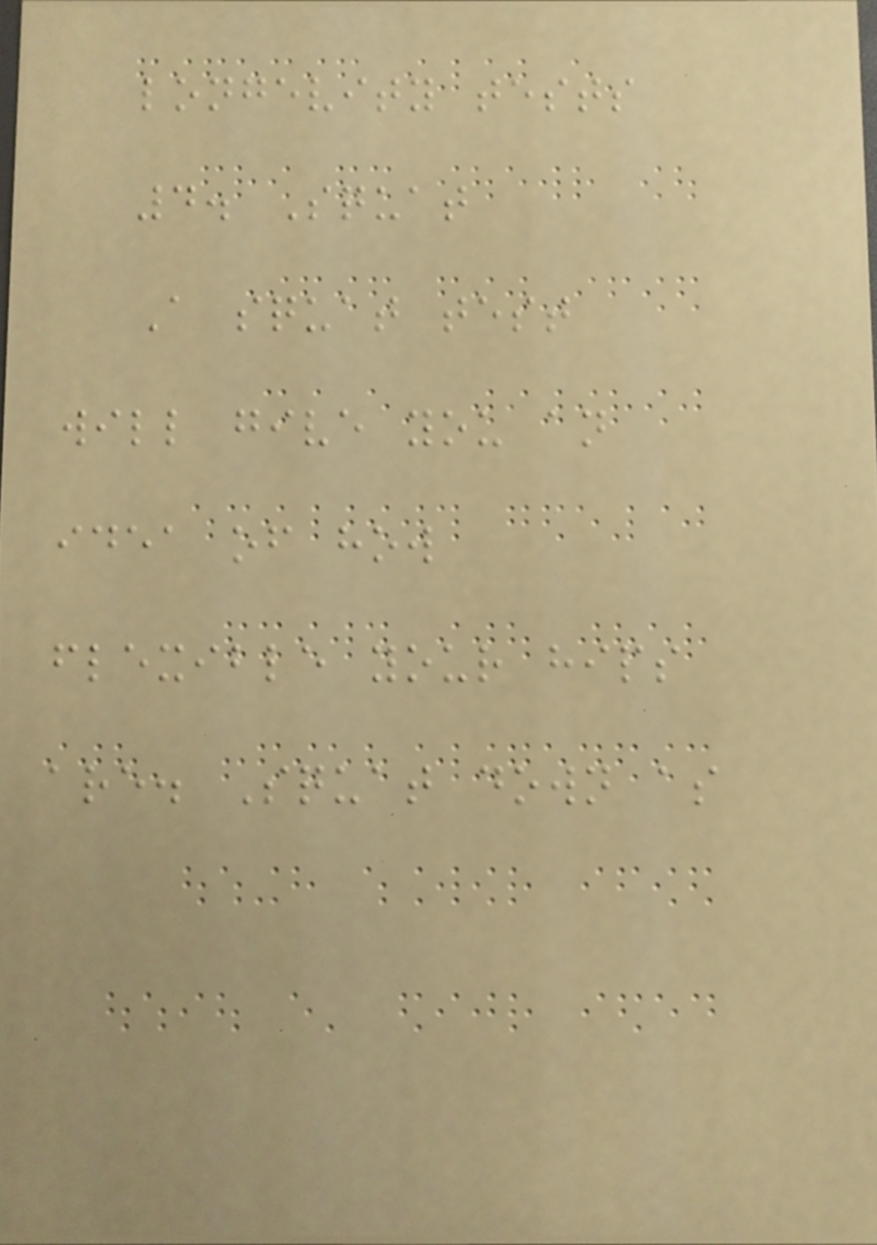longevity tests
4. Squat
A squat test
will give you an
idea of how
flexible your hips
are. Squat down as
